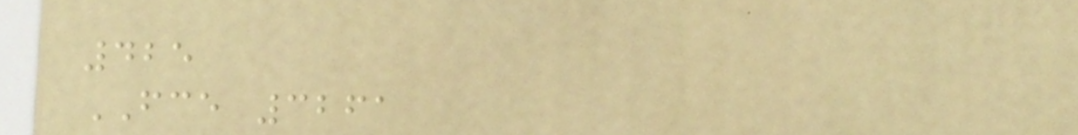425
FCE 3261
